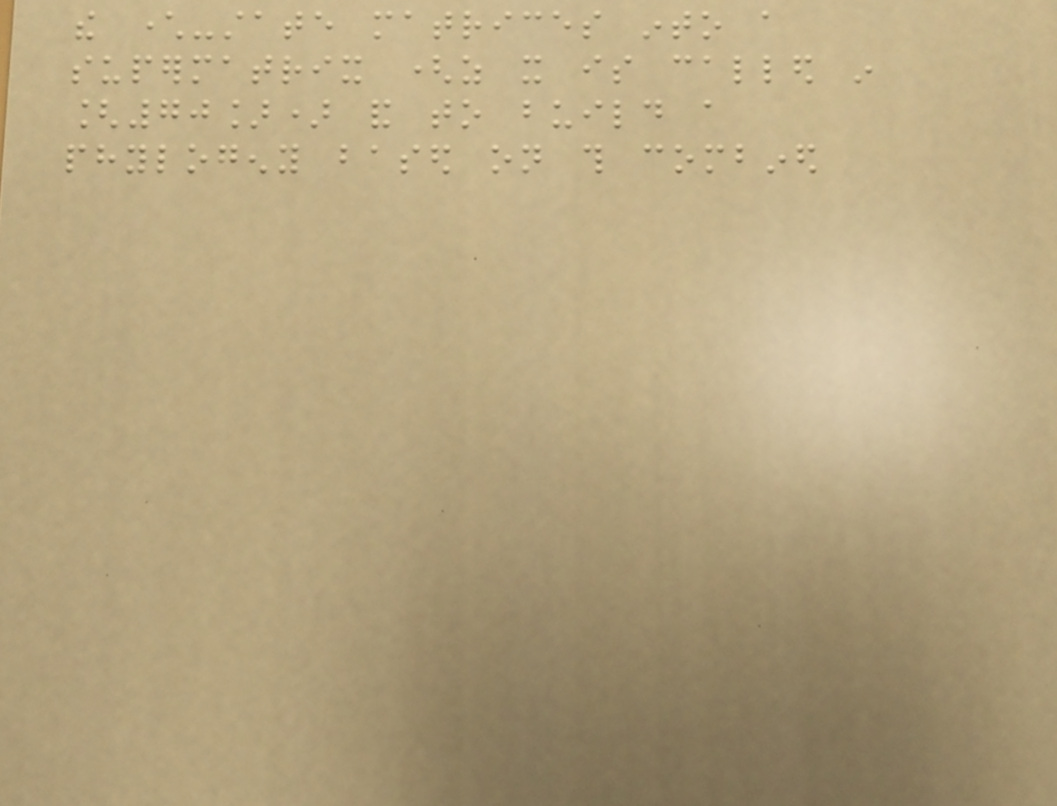the character-state matrices into a
supermatrix (as it is called in
[70]) and to build a
phylogeny based on this combined
